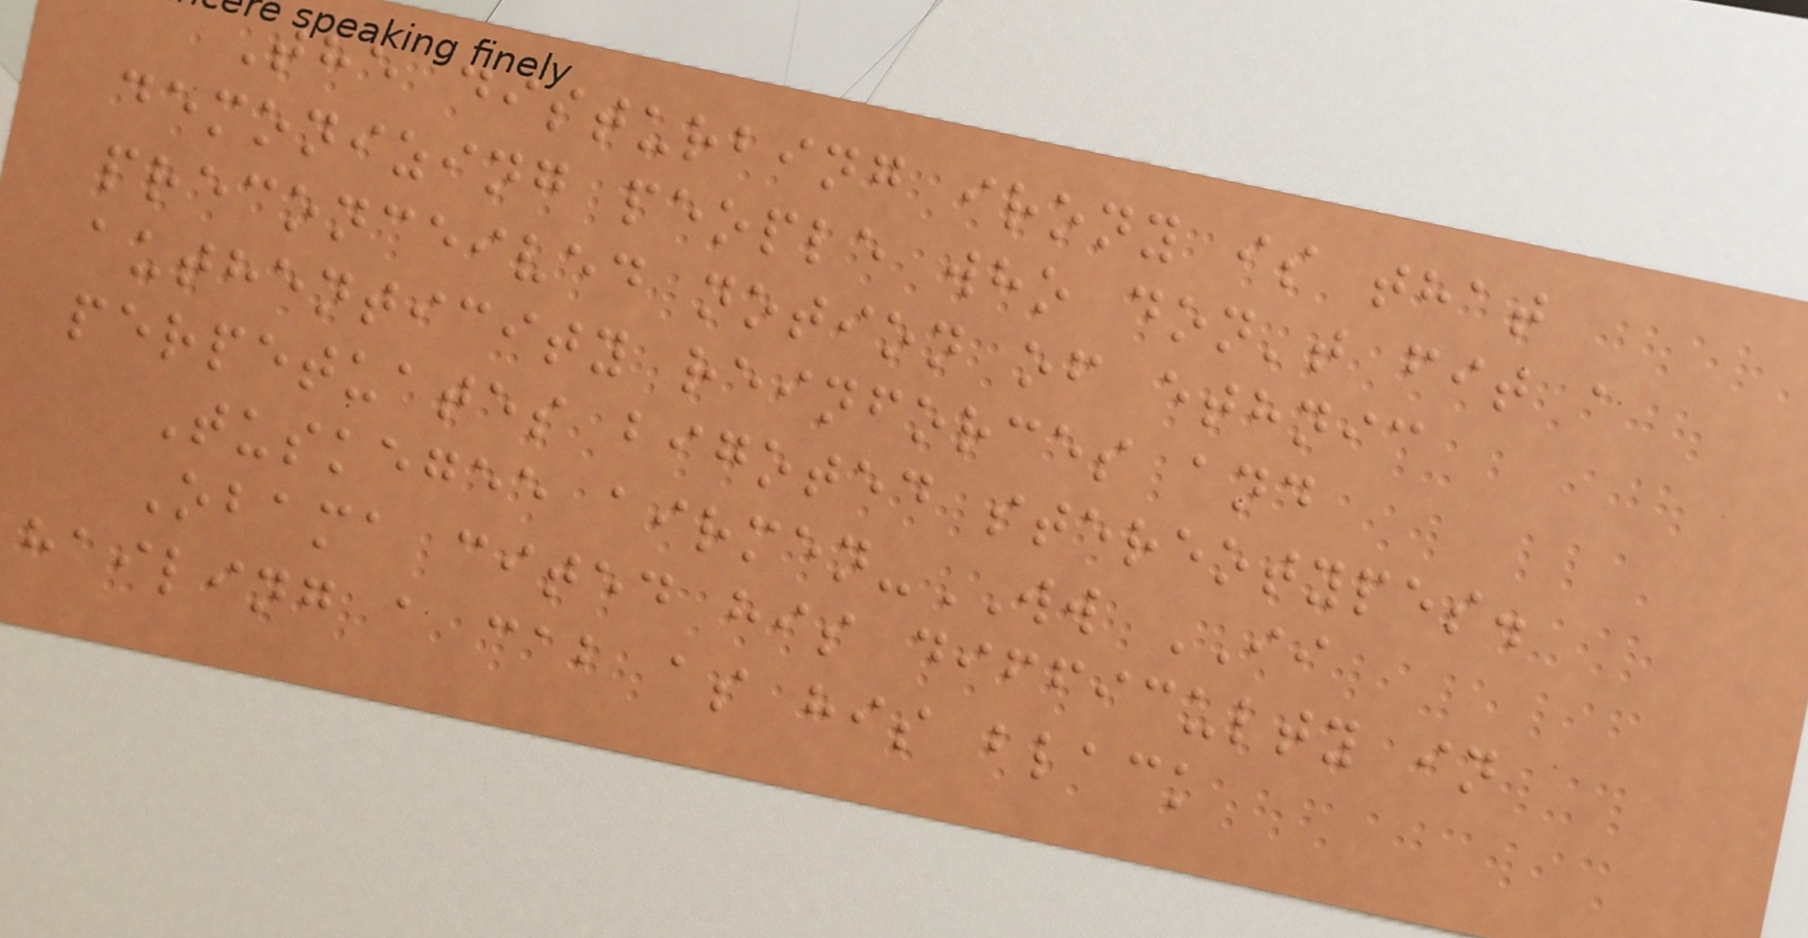The disturbing irony is that
demonizing people who don't fit a
preconceived notion of ethnic
authenticity reinforces and
perpetuates bigoted stereotypes.
Tuskegee airmen-WW II
Obama cited his difficulty in
hailing a cab as his black
